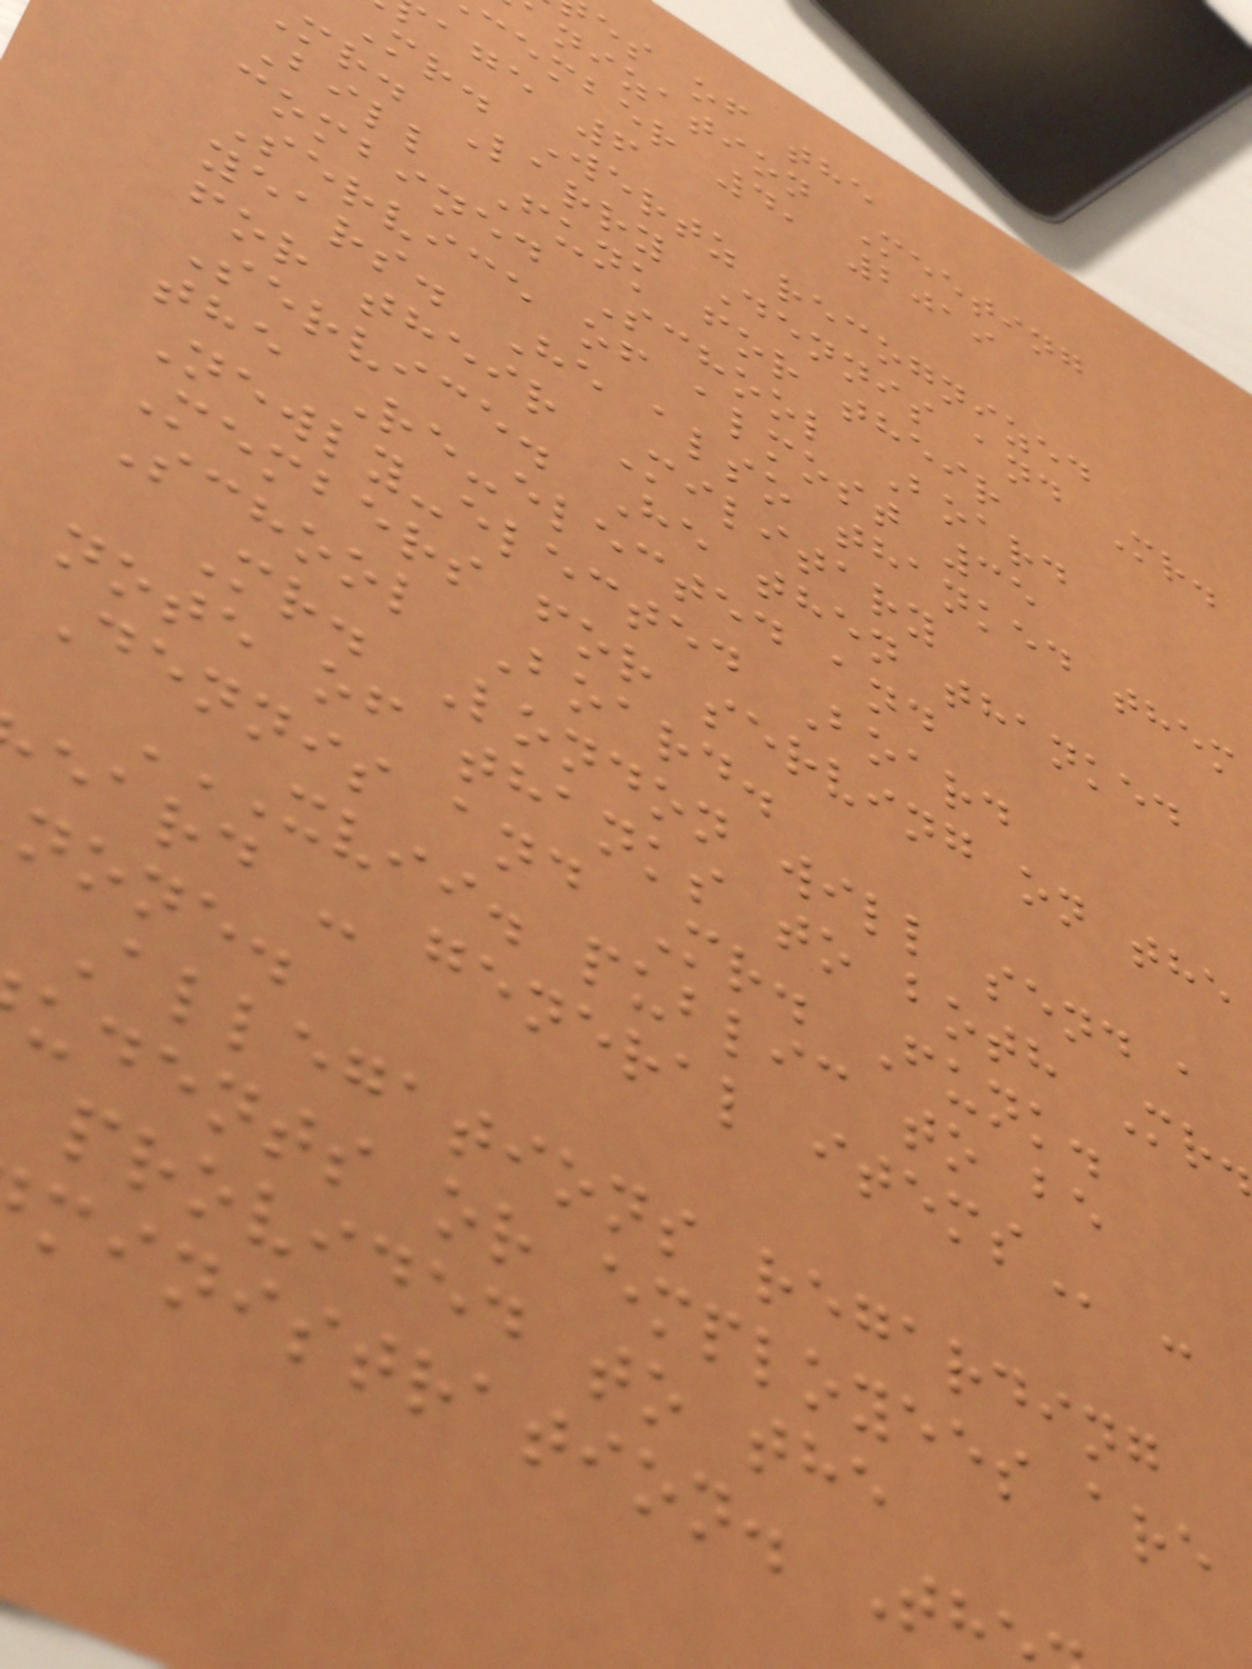es of the
nization Meeting
cember 4, 2019
age 6
Mr. Wertz recognized
mr. Larry Dennis and Mr.
Bill Funk for their
combined School Board
Service of almost 35
years. He also thanked them
for their Military
Service. He then thanked
the Re-elected and
Newly-elected Board
Members for serving on the
School Board.
Mr. London will send a
note of thanks to both Mr.
Dennis and Mr. Funk.
XVII. PUBLIC TO BE
eard - general
none.
Allegations regarding
udents or employees are
provided to the
ministration. Th
